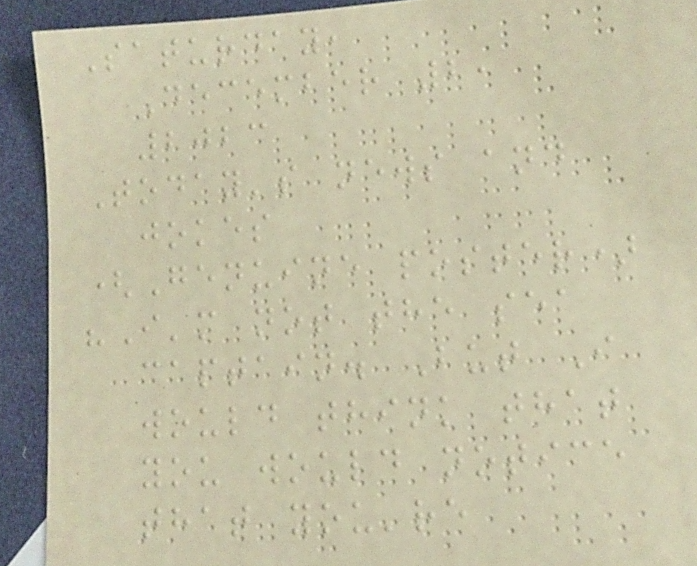Saturday,
December 2,
2023
Today's news and
jokes
(Genuine poster)
"I'm not the sea
captain. But I
would think that
you would notice
that you're
